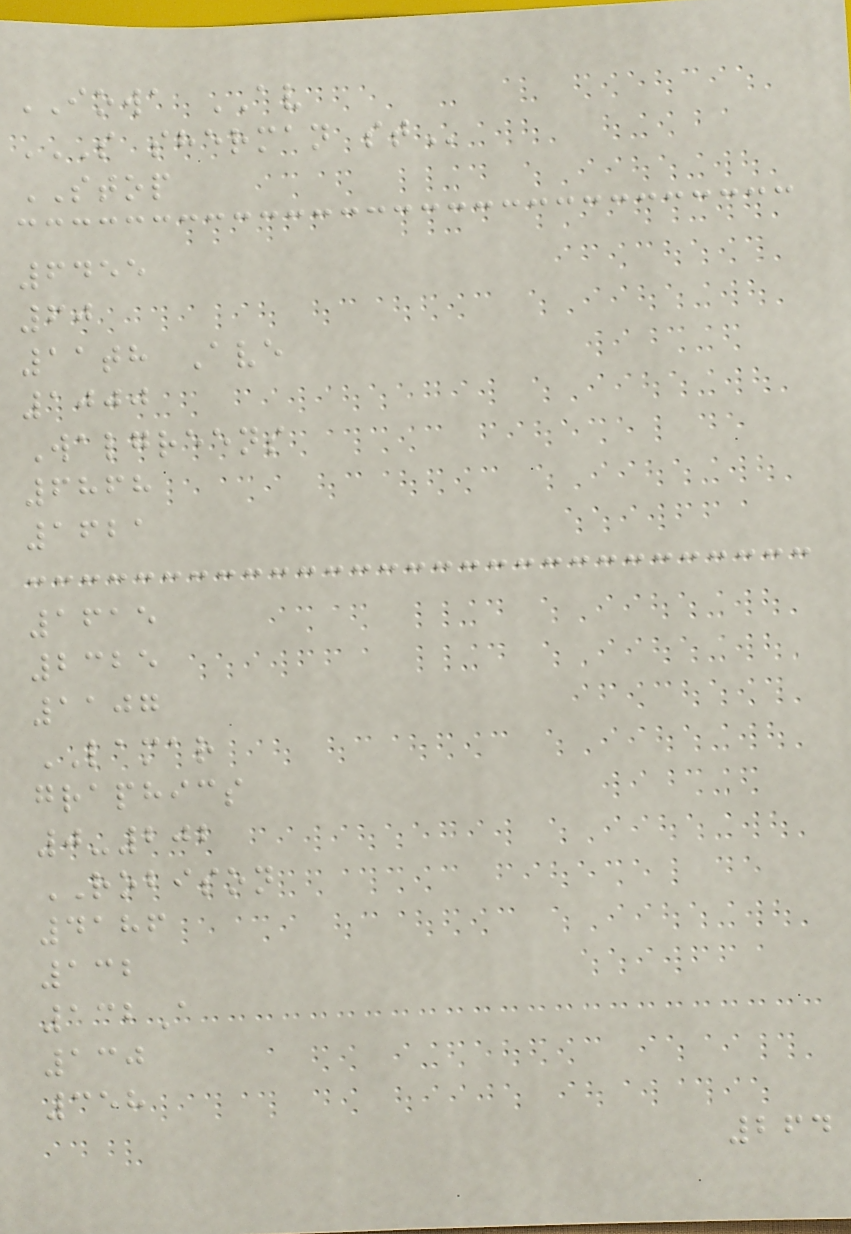IOWA AV
S SHERMAN ST
STOP
6455
60
11th Ave
1000
Walgreens
6868
1621
1615
2325
1107
LAMAR
graphics
0-202
ROBISON
4186
132
132A
130
358
264
